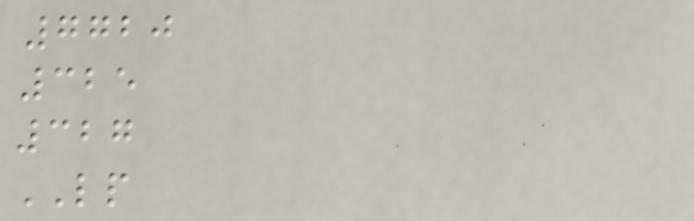7720
325
327
LP
